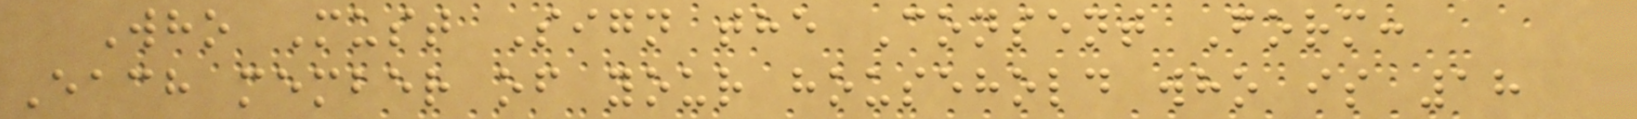Who Must Sign the Consent Form:
Each member of your household who is 18
